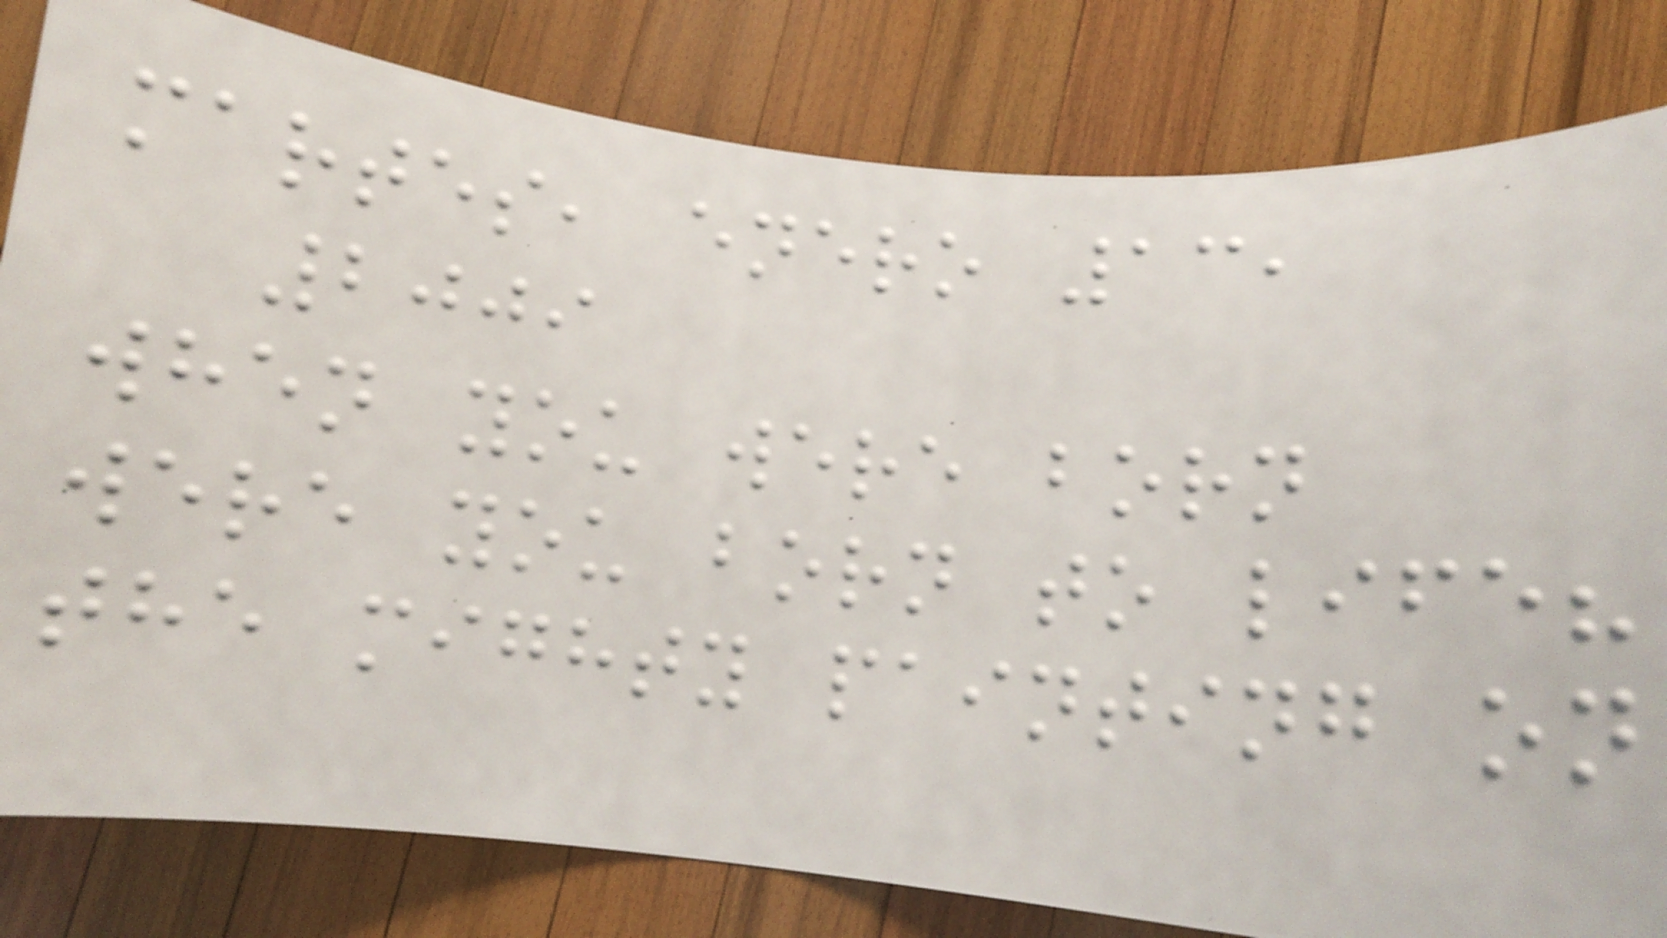martes, enero 13,
2009
when you were born
were you born to life?
the mighty painting on
